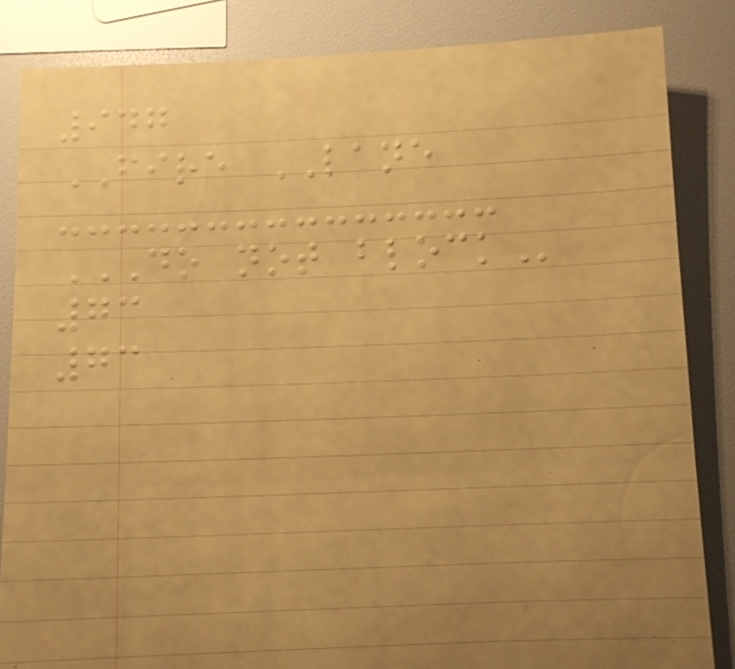947
FIRE LANE
DO NOT BLOCK
73
73
